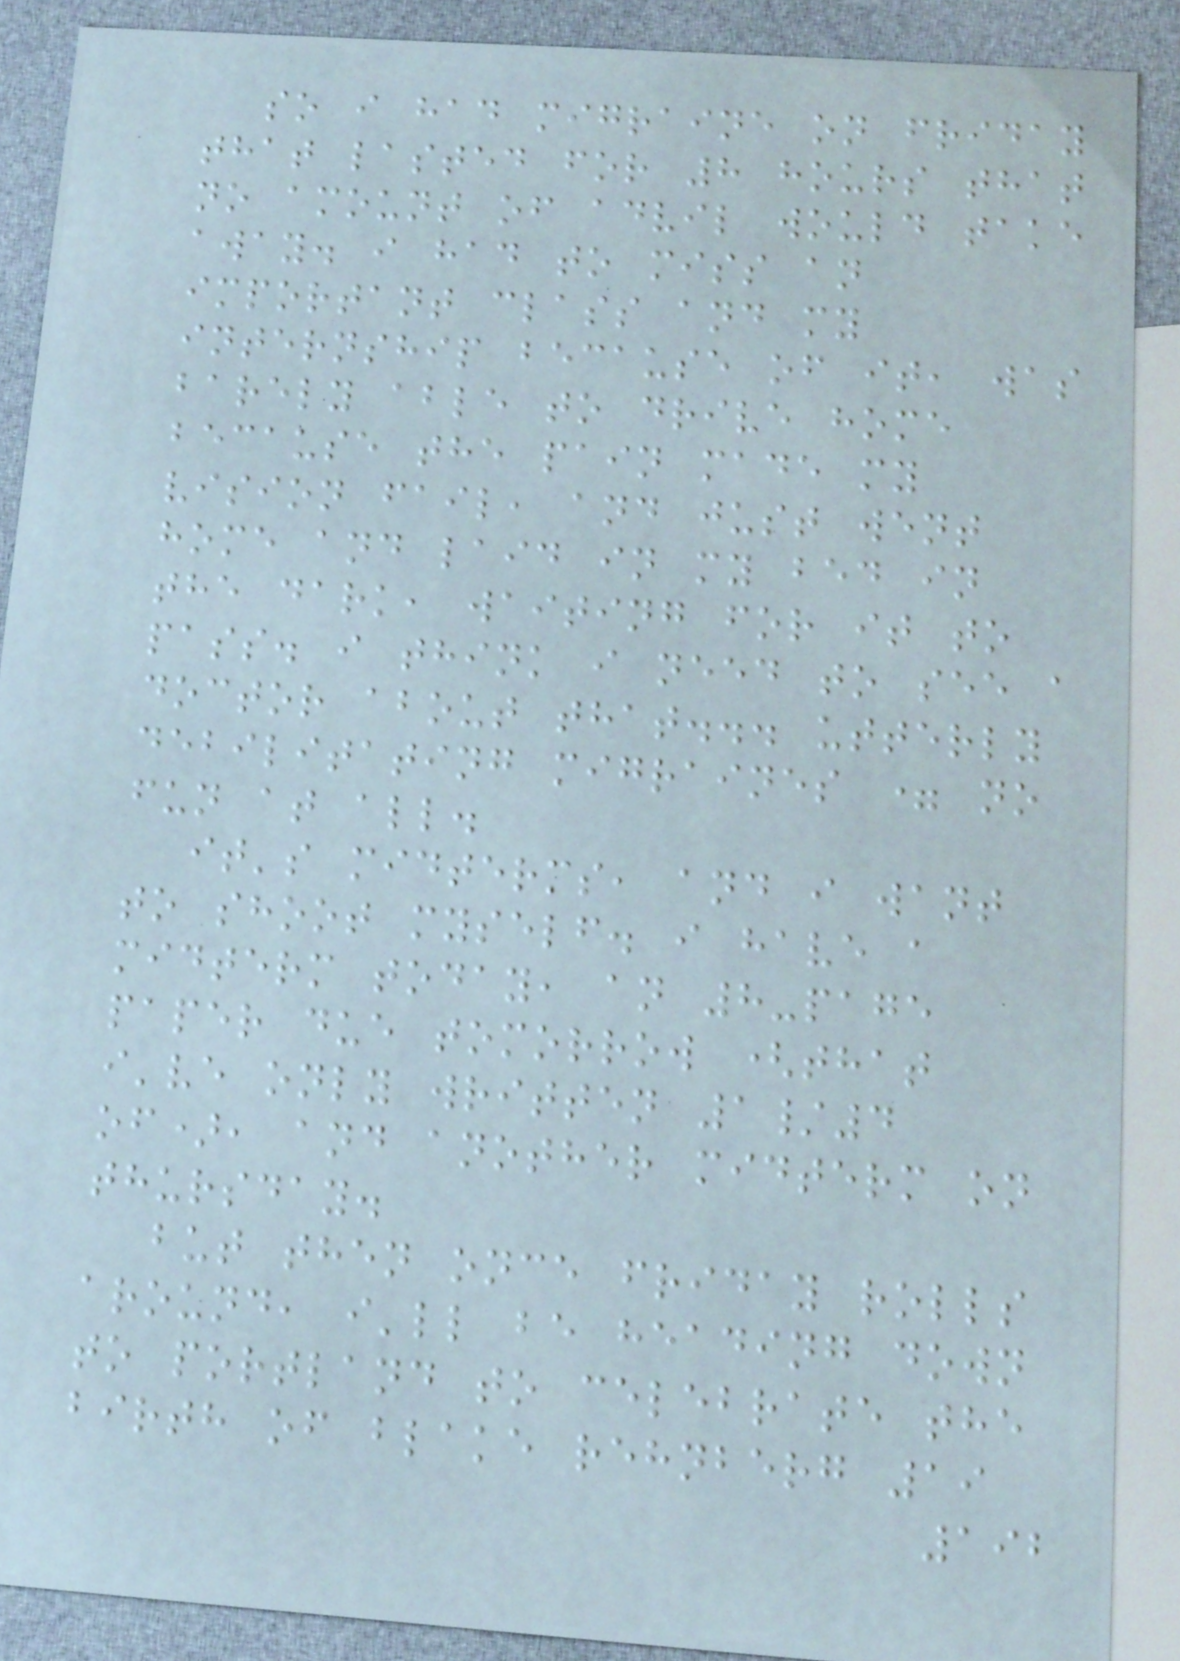so i had migraine on friday
that lasted for 8 hours that
no amount of advil would take
away. i had to miss an
important class and my
internship because of it, was
barely able to drive home
because the pain made my
vision fail, and just went
home and laid in my bed in
the dark, waiting for it to
pass. i think i need to see a
doctor about that... utterly
debilitating migraines = no
fun at all.
it's midterms, and i want
to shoot myself. i have a
midterm today, an 8-page
paper due tomorrow (that
i've only written 1/4
of), and another midterm on
thursday.
but then once friday rolls
around, i'll be heading down
to portland to celebrate the
birth of blake rehnberg 19
192
